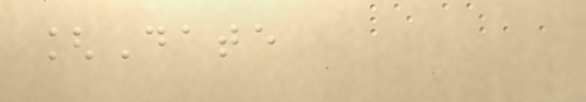[Date
